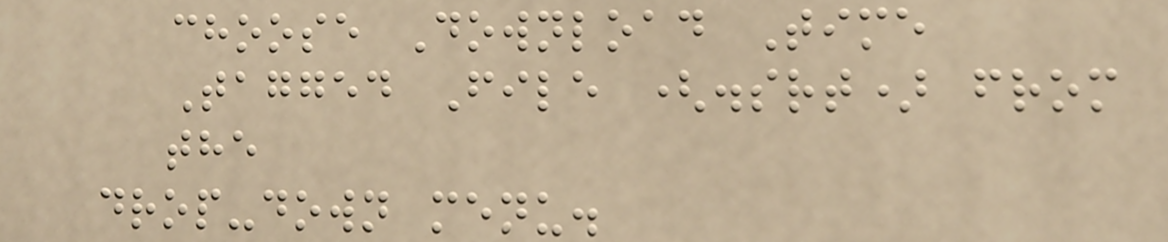choose Download Time
Tagged File (.srt) from
the
drop-down menu.
